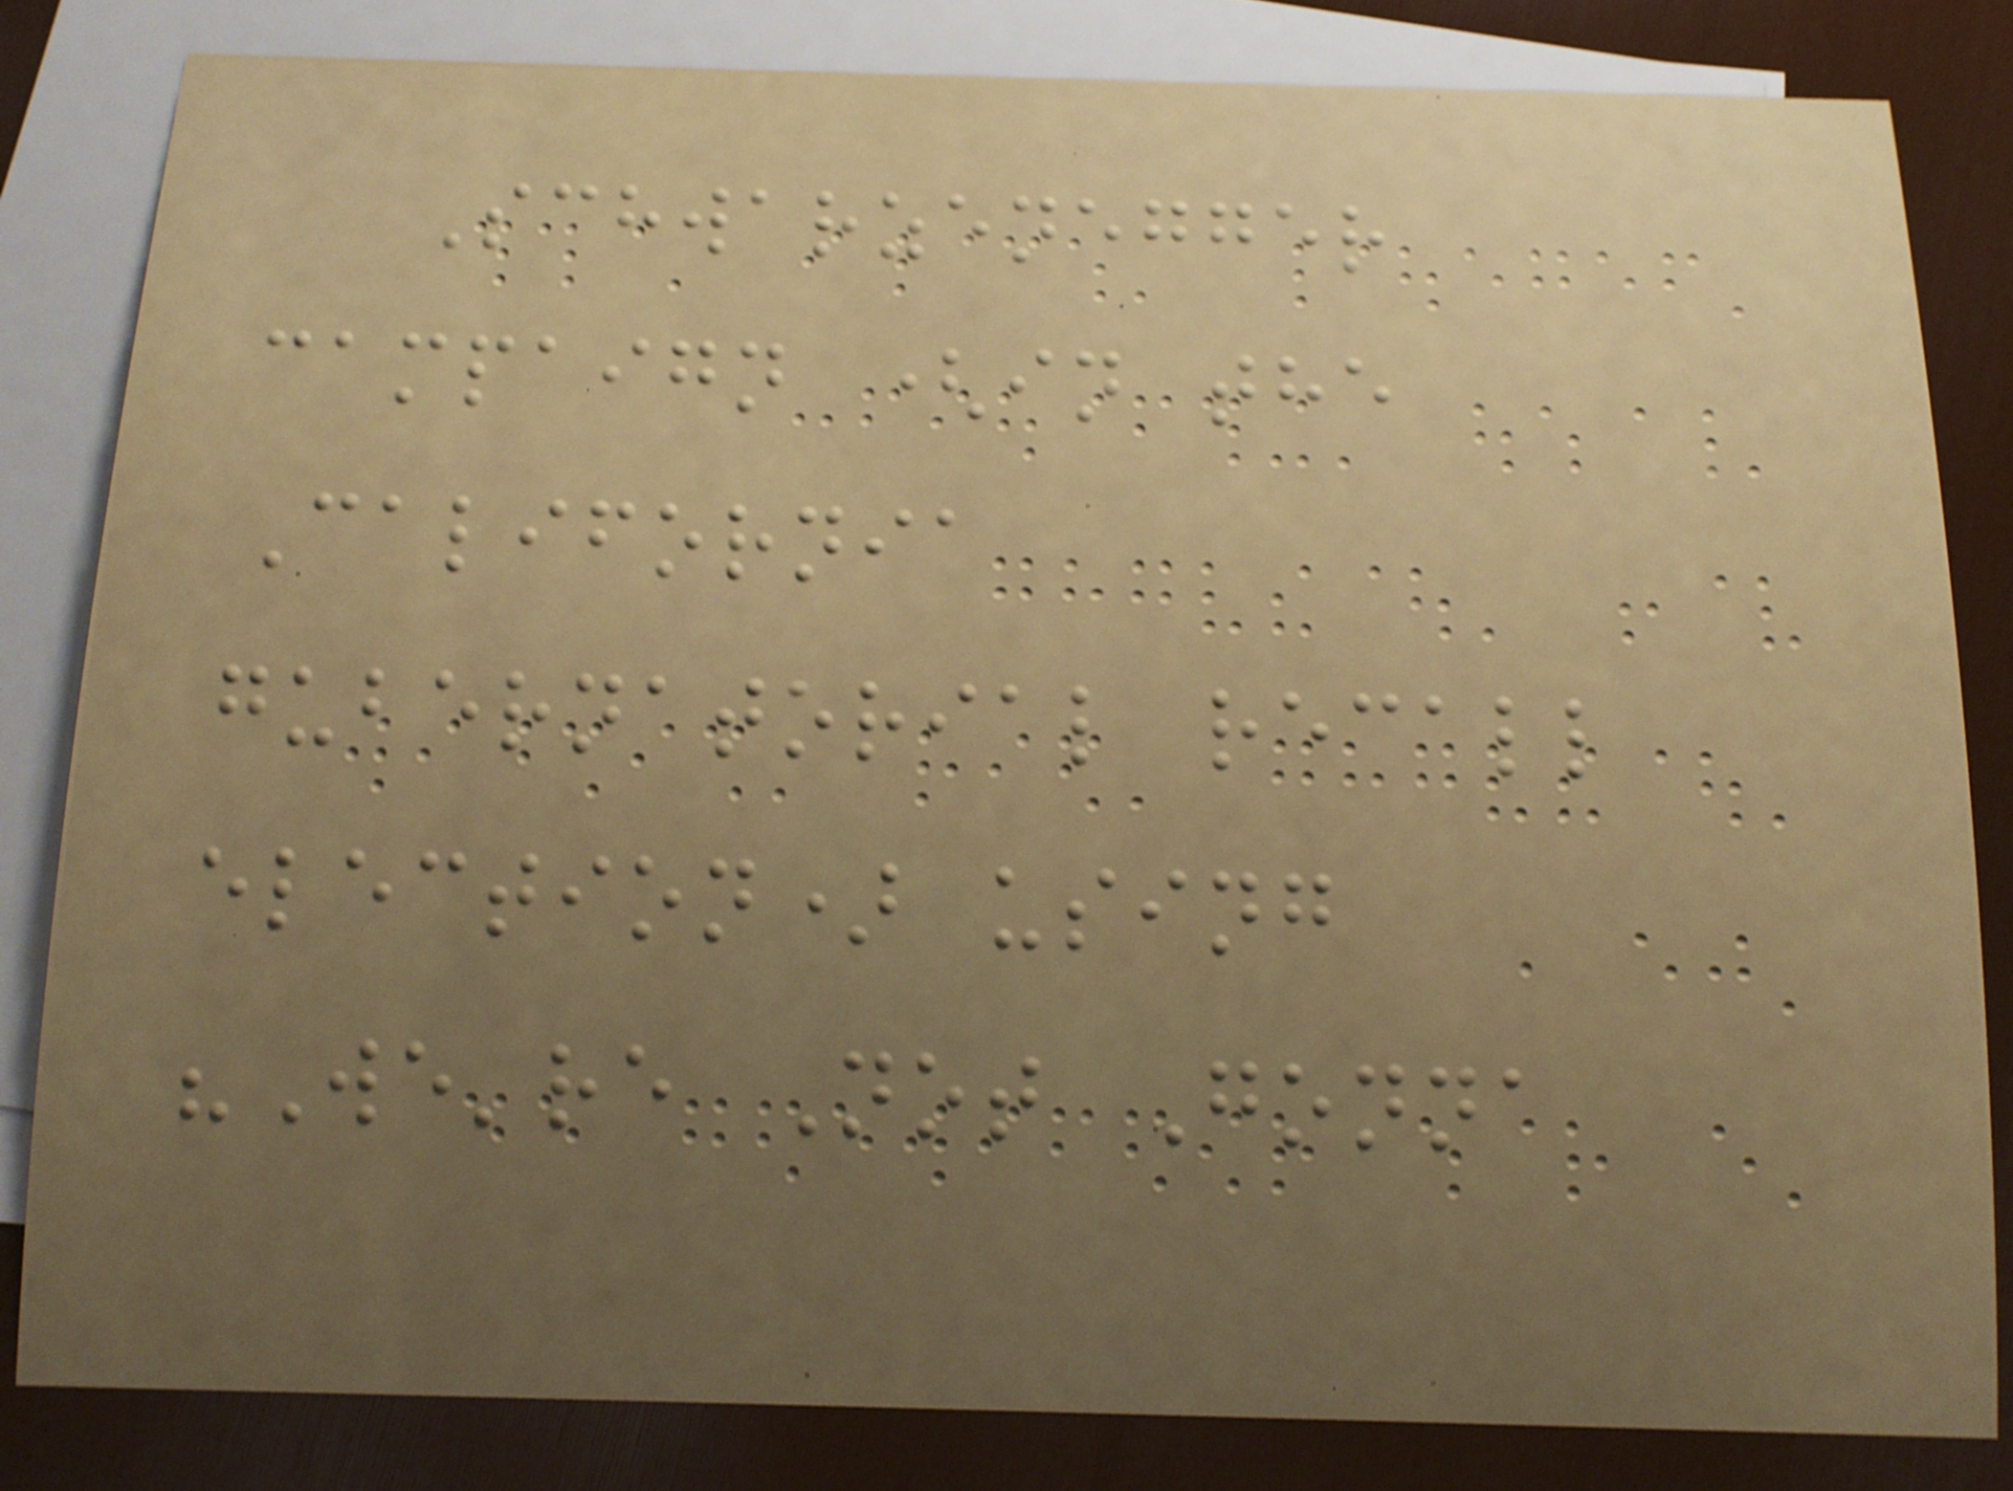Schwarzenegger
campaign (in the
California
gubernatorial recall
election) using
"We're Not Gonna
